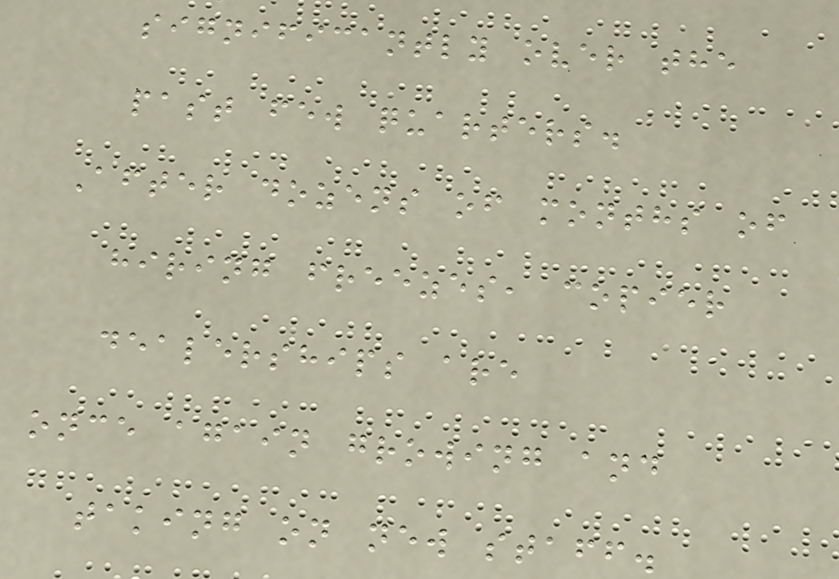significantly over the
past few quarters.
After dozens of months of
hiring freezes, copier
dealerships are
once again growing and
taking on new staff.
